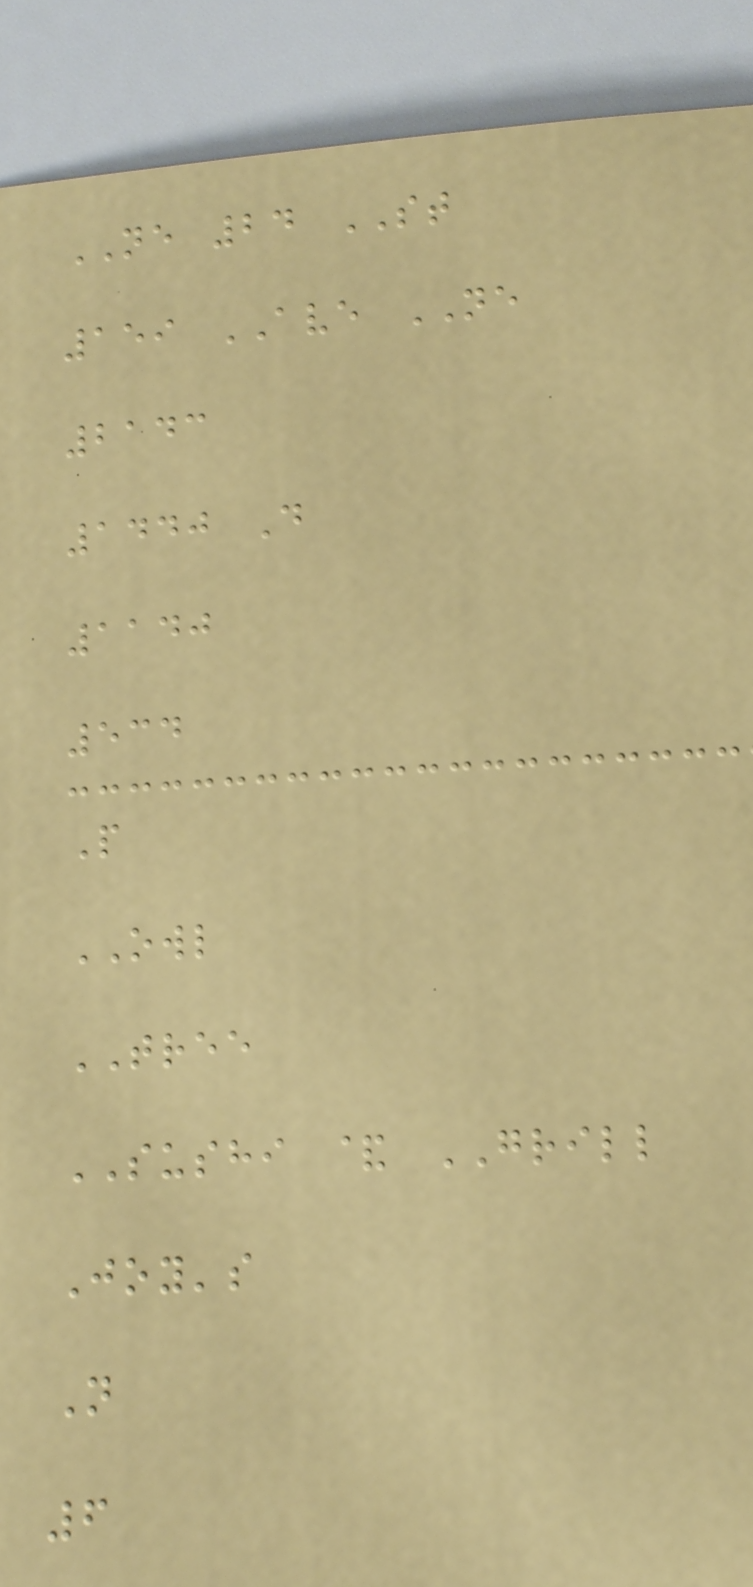NE 24 ST
159 AVE NE
2143
1440 D
1140
534
P
OWL
TREE
SUSHI & GRILL
Joy's
N
6
